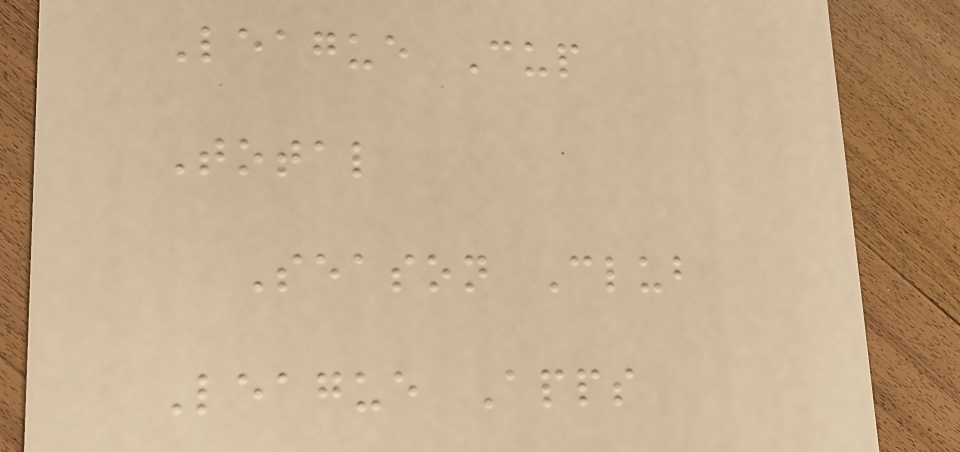League Cup
Total
Season Club
League Apps
